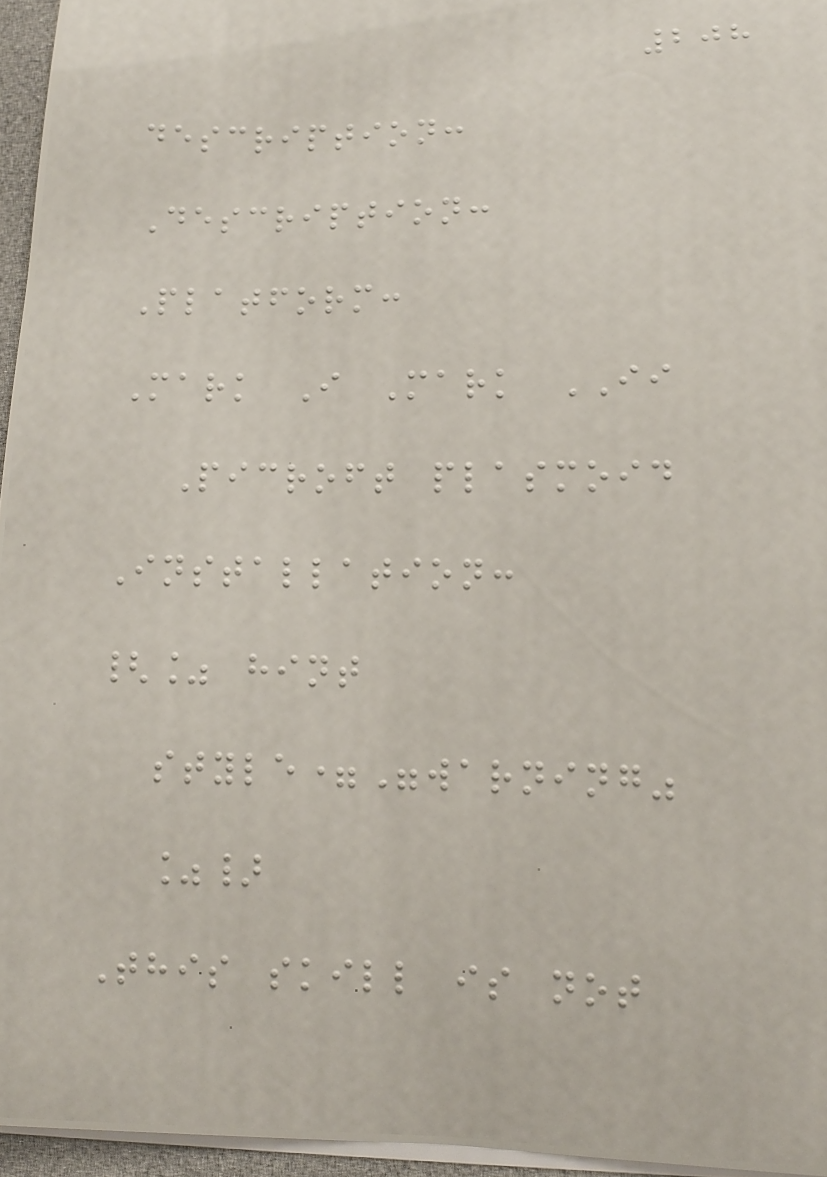208
description:
Description:
Platform:
Mark I Mark II
Picroft plasmoid
Installation:
{% hint
style="warning"
%}
This skill is not
